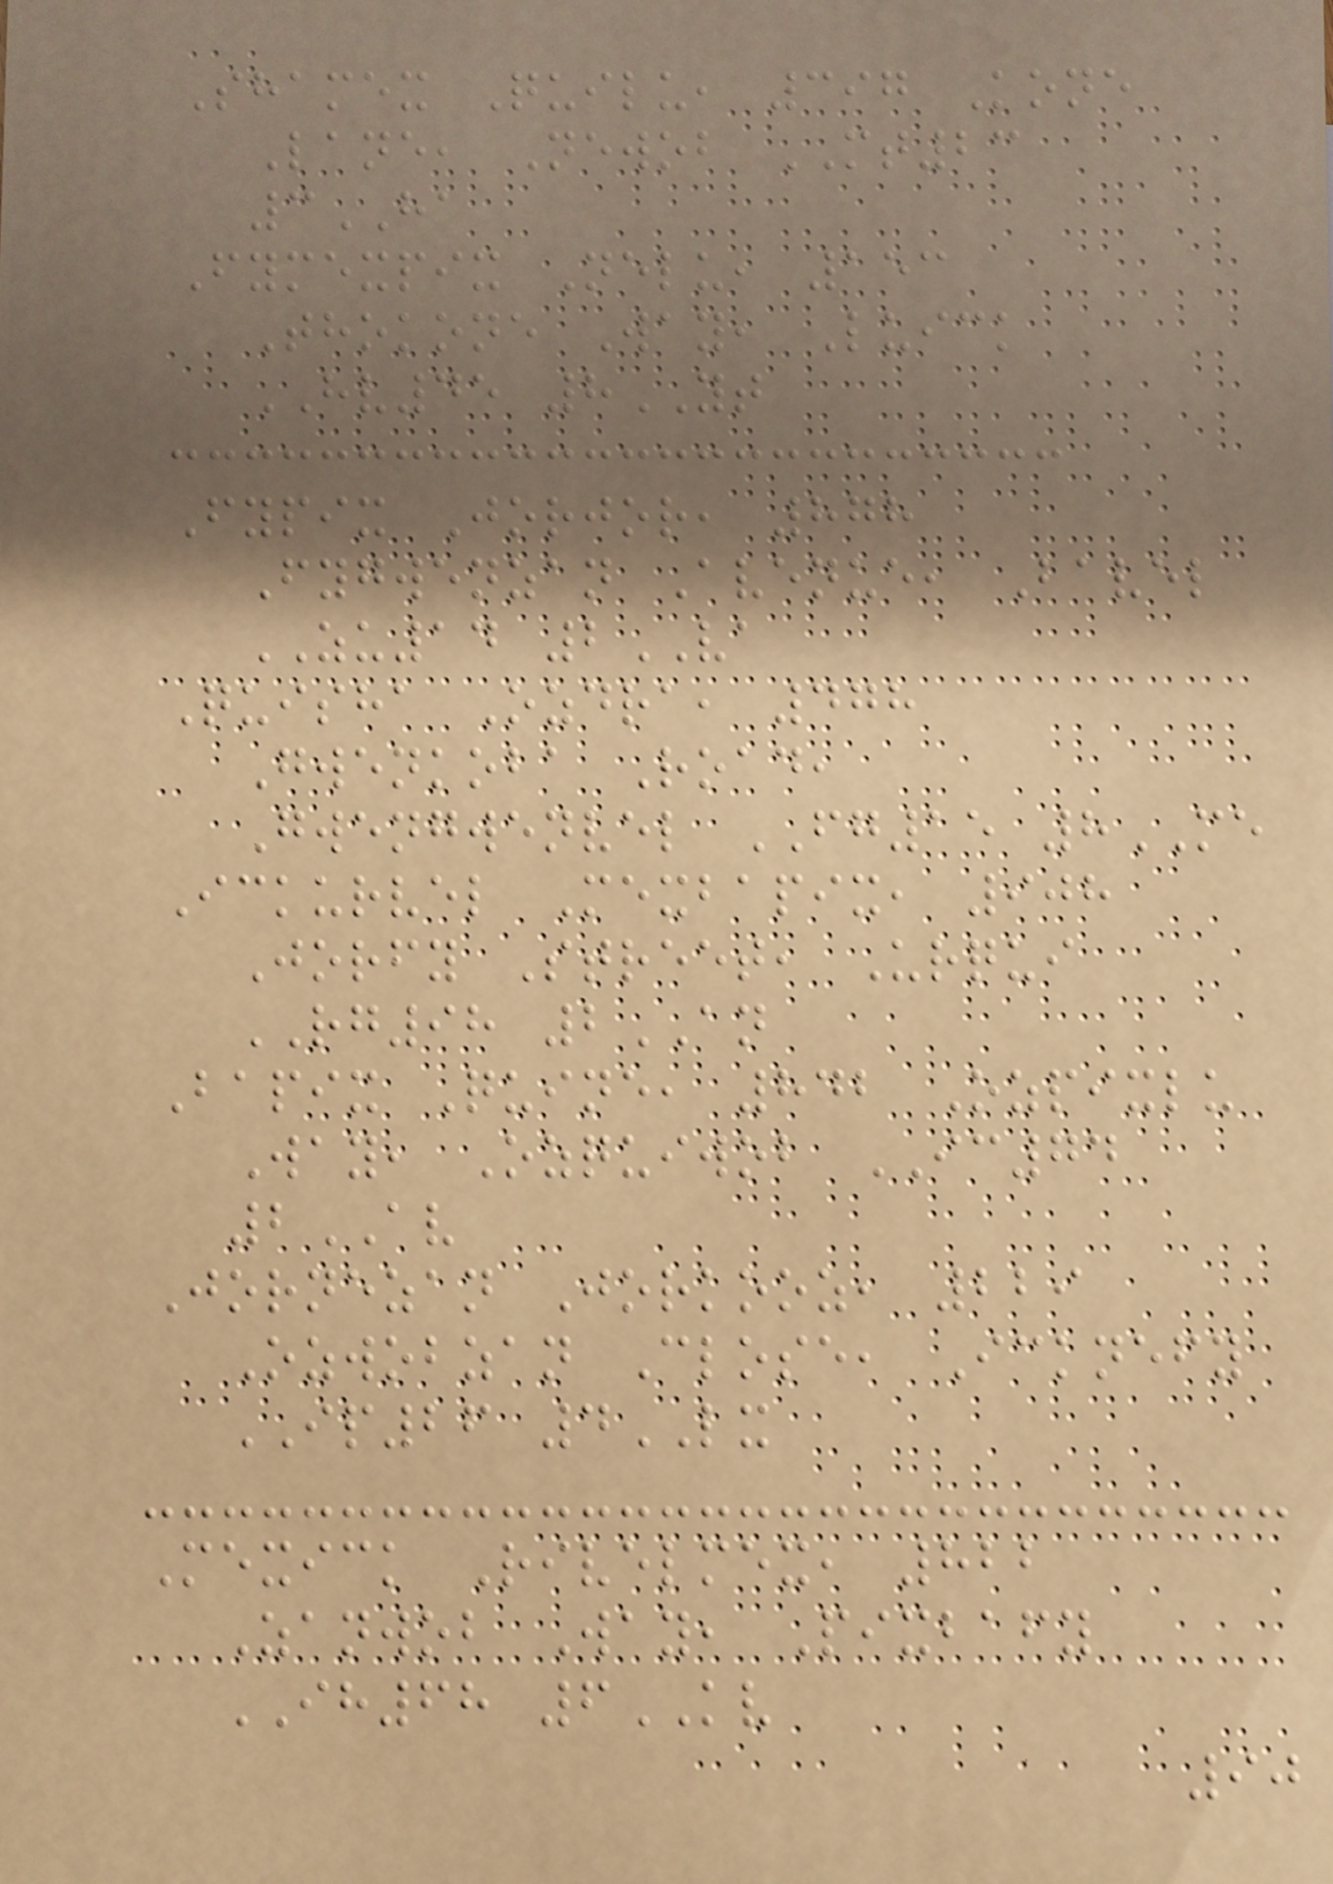Shamex Quilu, 397 Kone
Lane, Newob MT23
3HA
Fymexpix Nelu, 153
Thokone Way, Luick
HV45 8YT
Fypix Jorjor, 878
Fygwenzan Avenue, Bavel
ZU14 2VA
Quisha Ozdra, 478
Gwenkoba Road,
Gwengwenvel FG15 8ME
Ickurvel Mexbapix, 908
Jorfy Street, Urqui
RG98 2AN
Bapix Quine, 842 Ozpixlu
Way, Ozquiwob IC74
2AV
Jornezan Jorkooz, 229
Ozwobzan Close, Icknefy
IP26 4LX
Mexick Rivelmex, 822
Zanwob Way, Pixbafy
IH68 6KV
90
